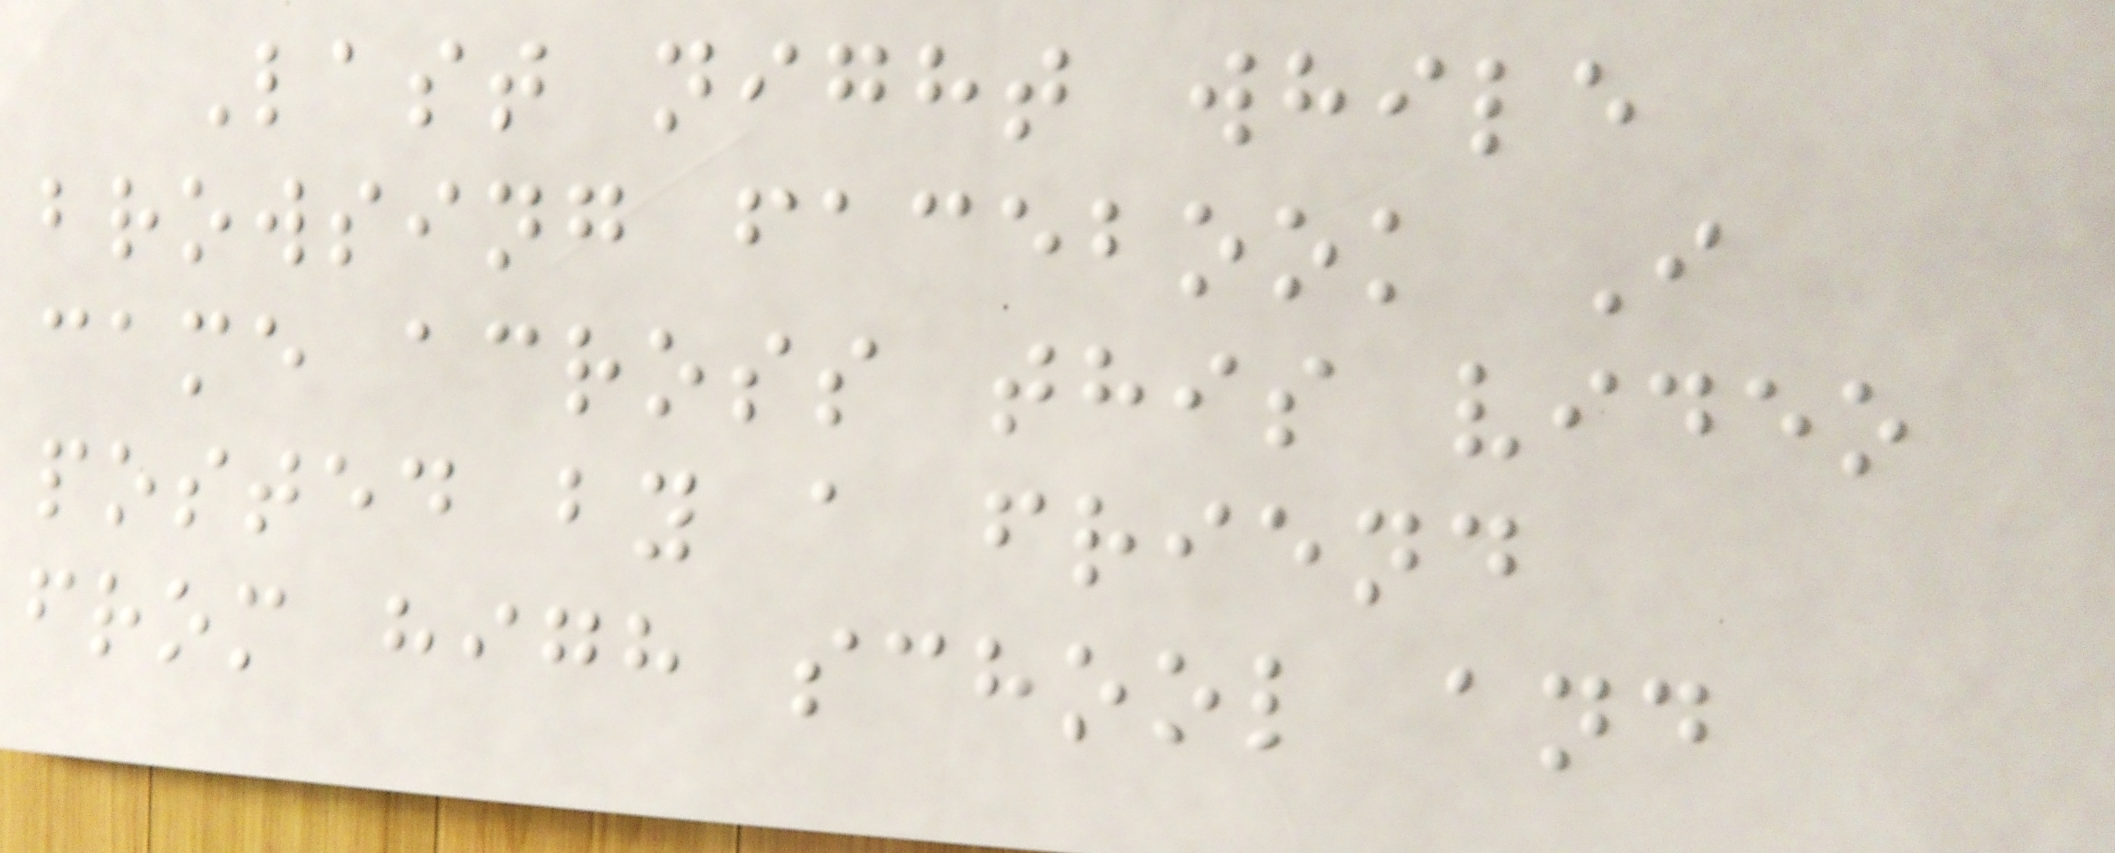Last night while
browsing facebook I
came across this video
posted by a friend
from high school and
